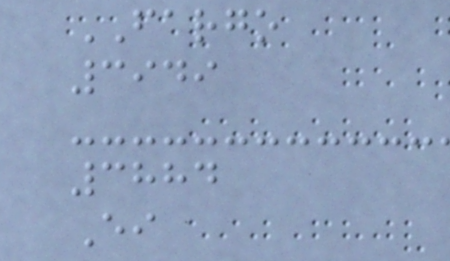FARGO
3949
3884
Ei
